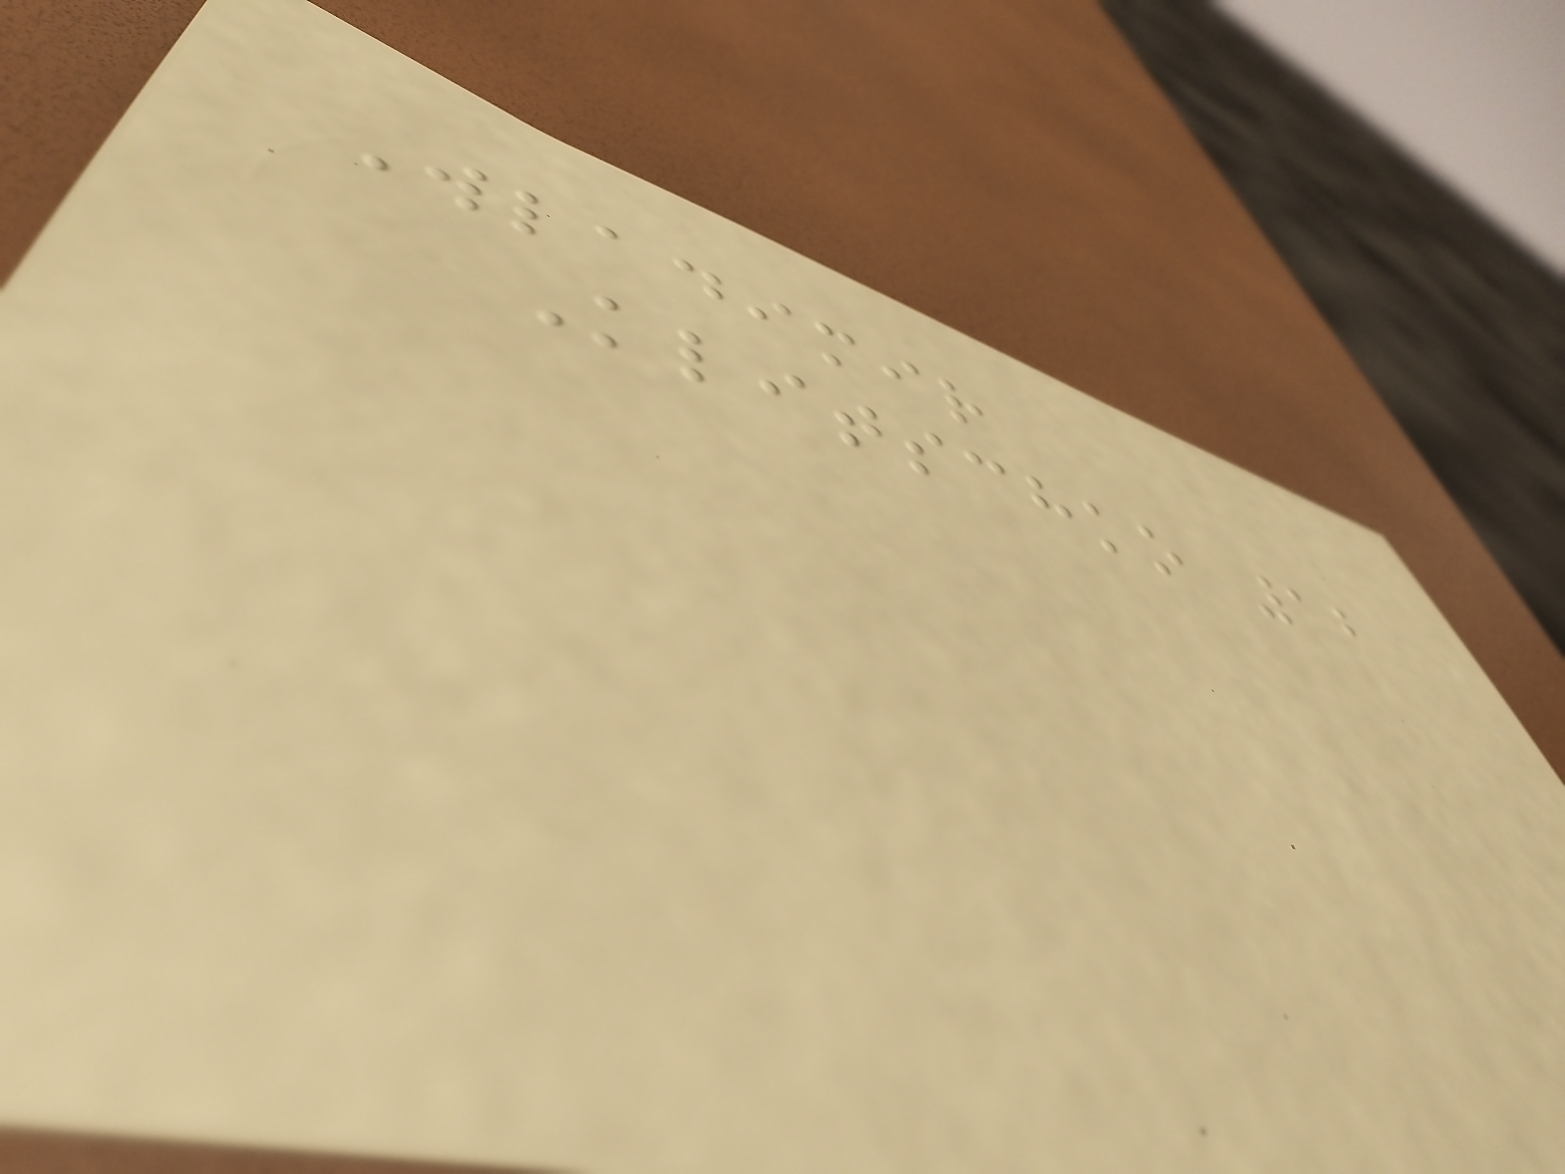Wladimir
Klitschko 12
